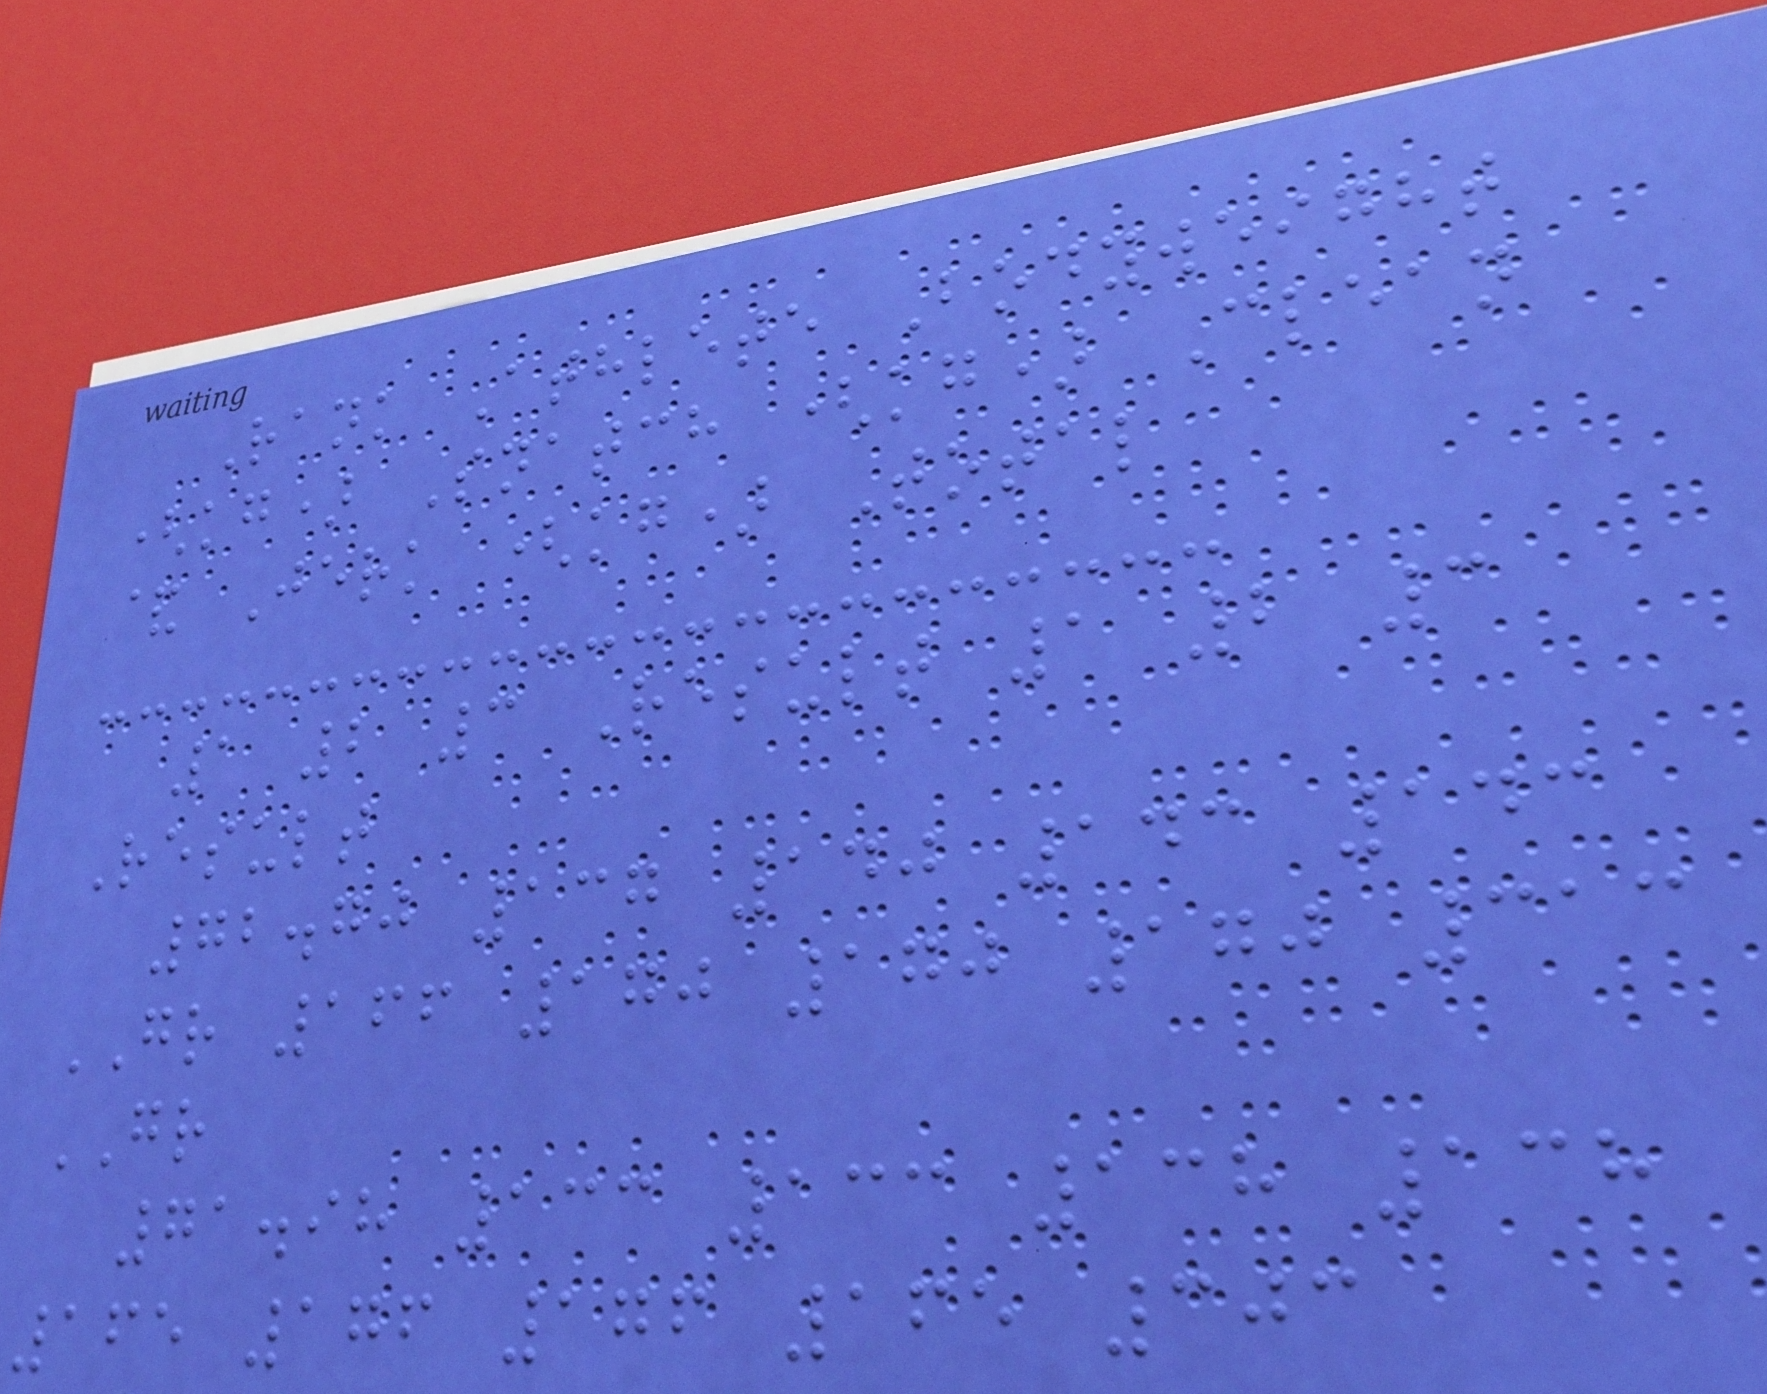Rank Athlete Bodyweight
(kg) Snatch (kg) Clean
& Jerk (kg) Total
1 2 3 Result 1 2 3
Result
72.70 137 140 143 143
GR 166 170 170 170 313
GR
71.98 133 133 138 138
165 176 176 165 303
